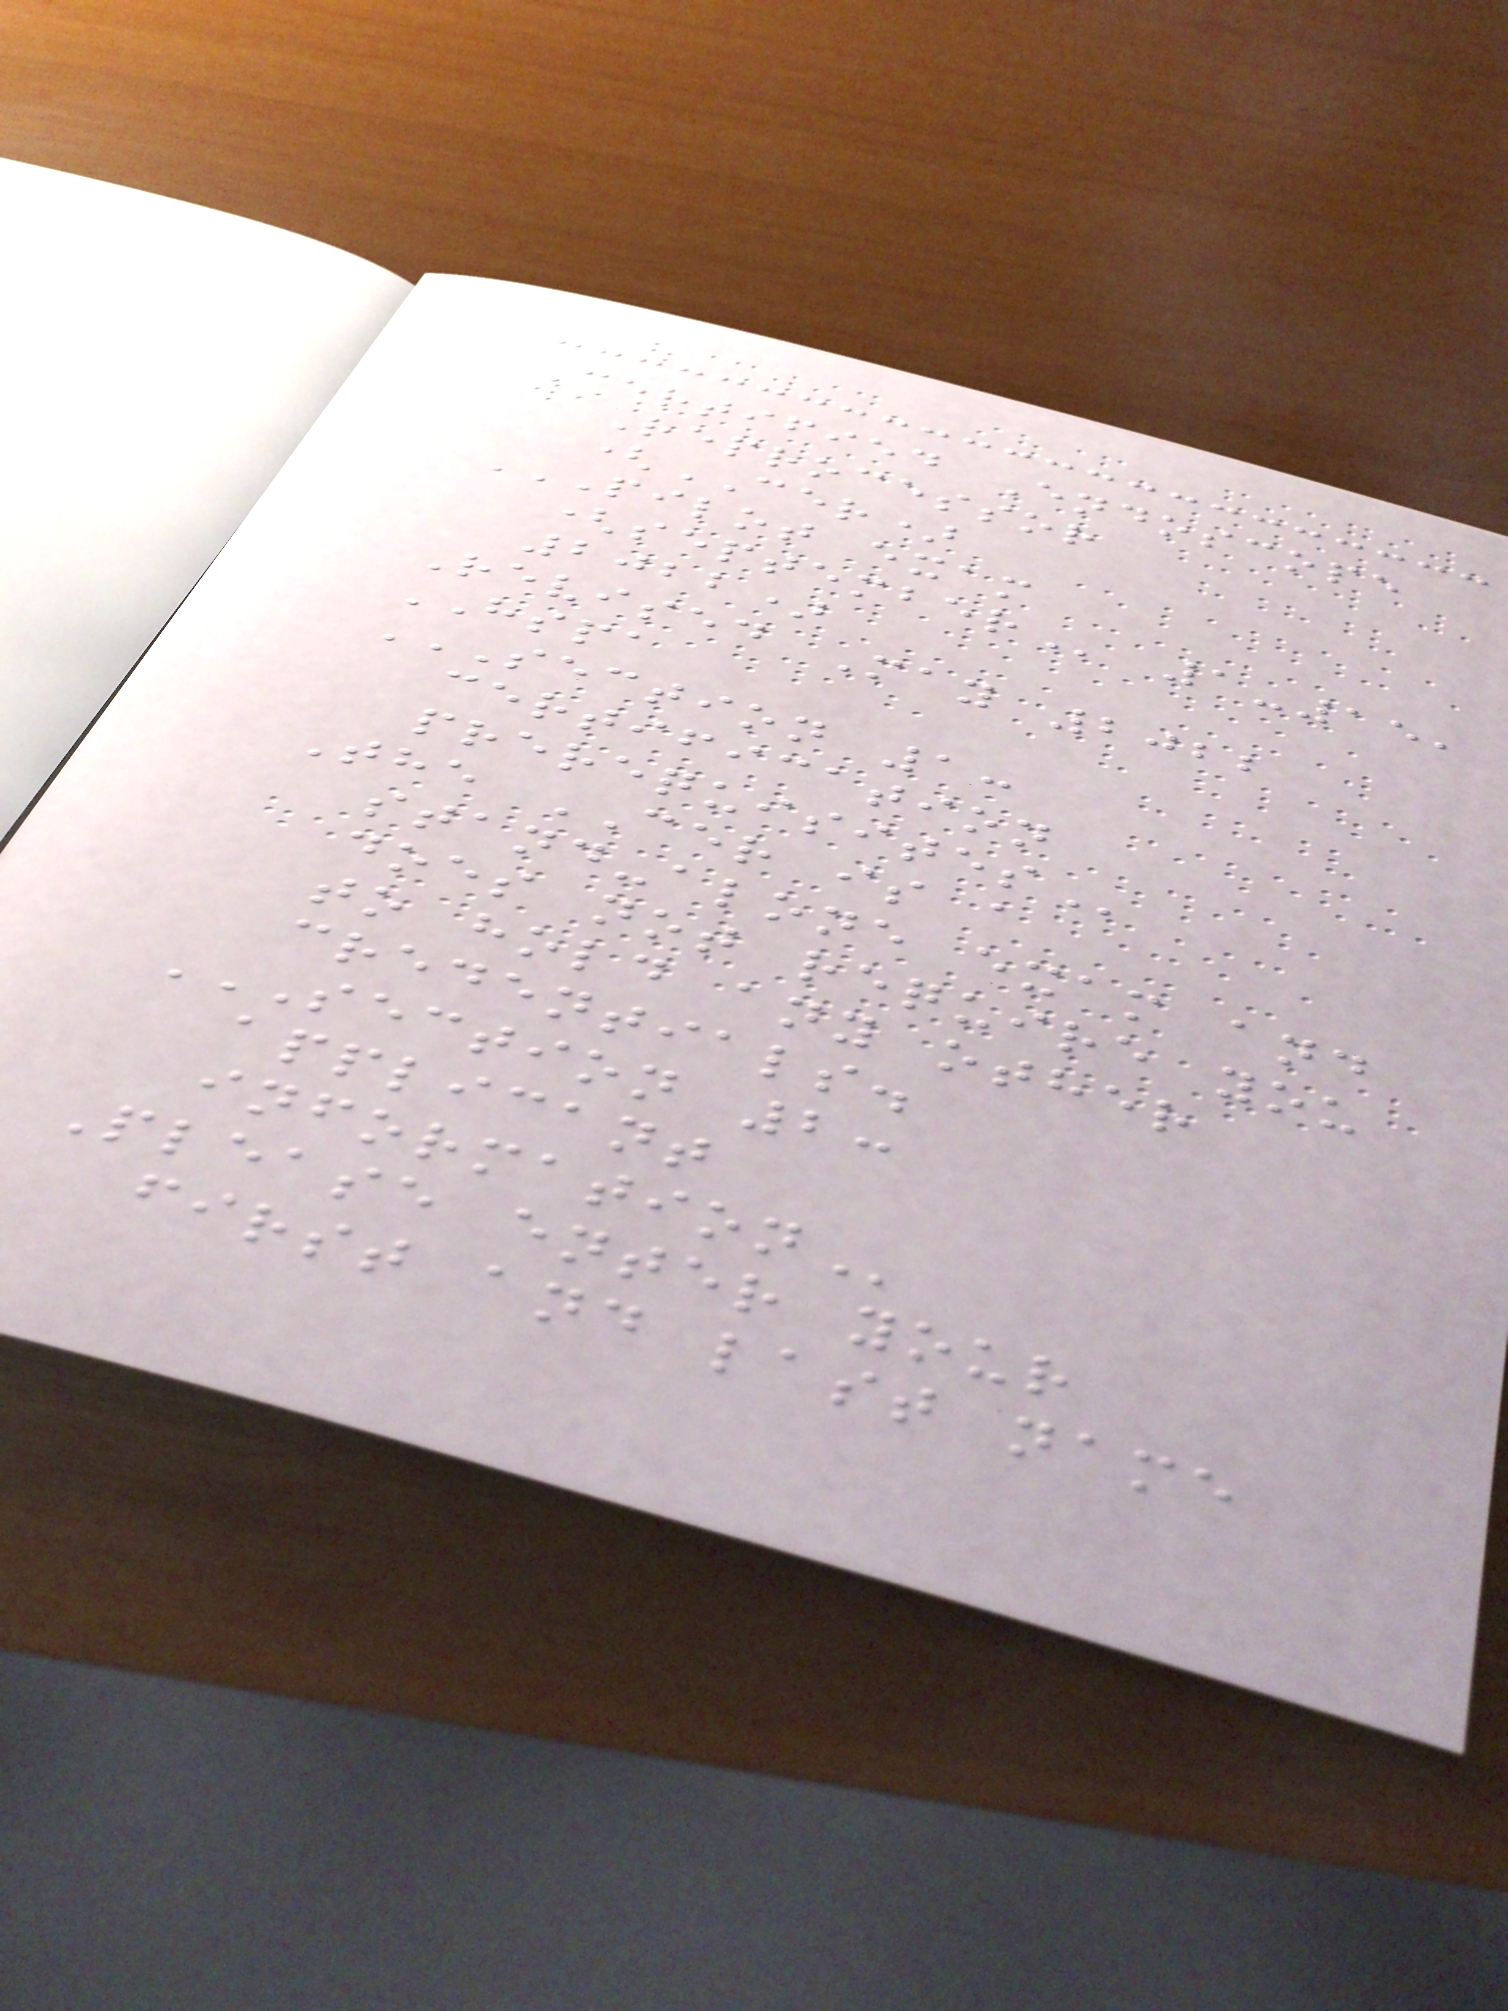Certified Endoscope
Reprocessor
(CER)
PILOT EXAM
(SEPTEMBER 1-15,
2022)
Revised May 2022
HSPA
SECTION 1:
CERTIFICATION
PREREQUISITES
The CER is a
stand-alone exam and
does not require you
to hold any other
credentials.
SECTION 2:
APPLICANT
INFORMATION
Please enter your
first and last name
